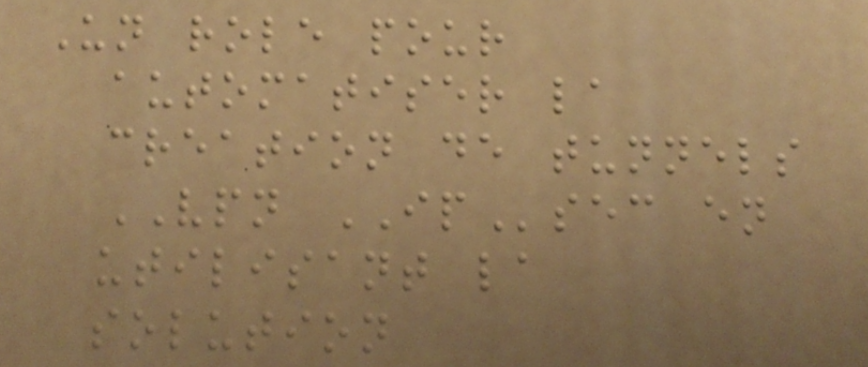Un role pour
automatiser la
creation de tunnels
VPN IPsec en
utilisant la
solution
